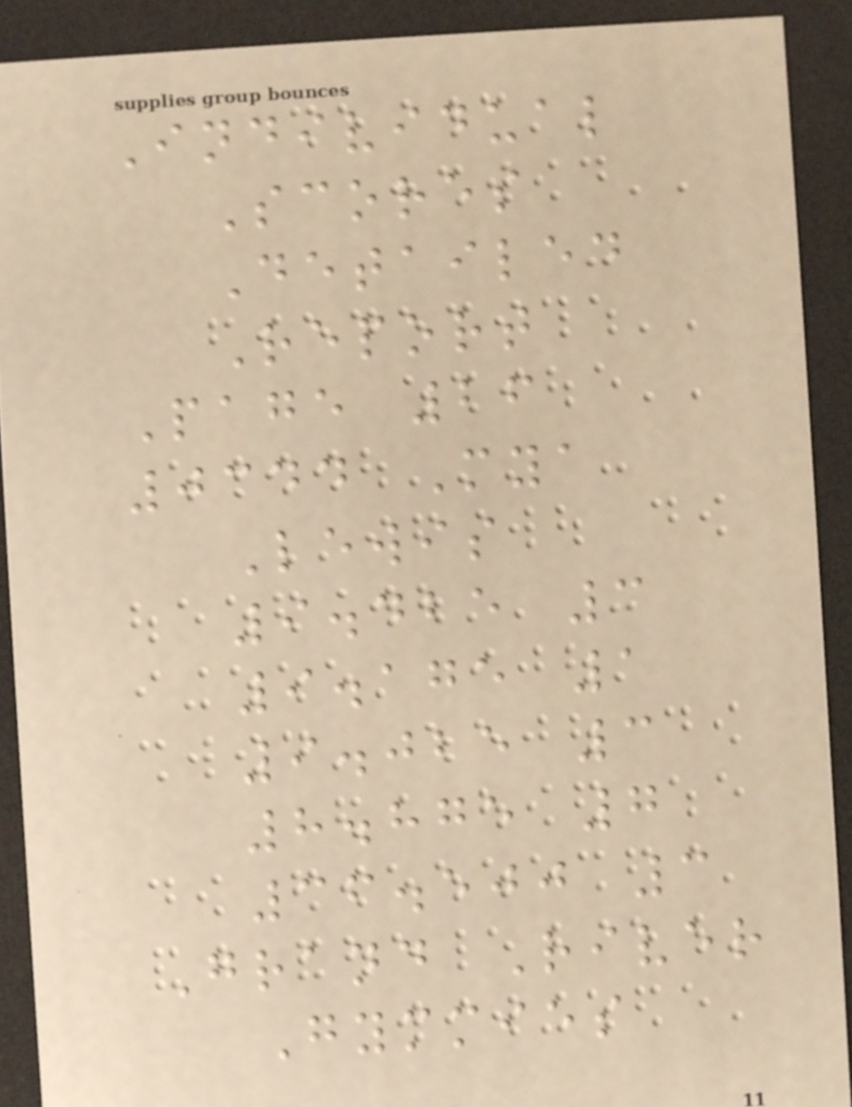Individual
Scores
Detailed
Report
Page 26
0344 Mya
Lewis
9.425 3
9.175 1
9.025 3
8.875 7
36.500 3
Grand River
Gymmies
